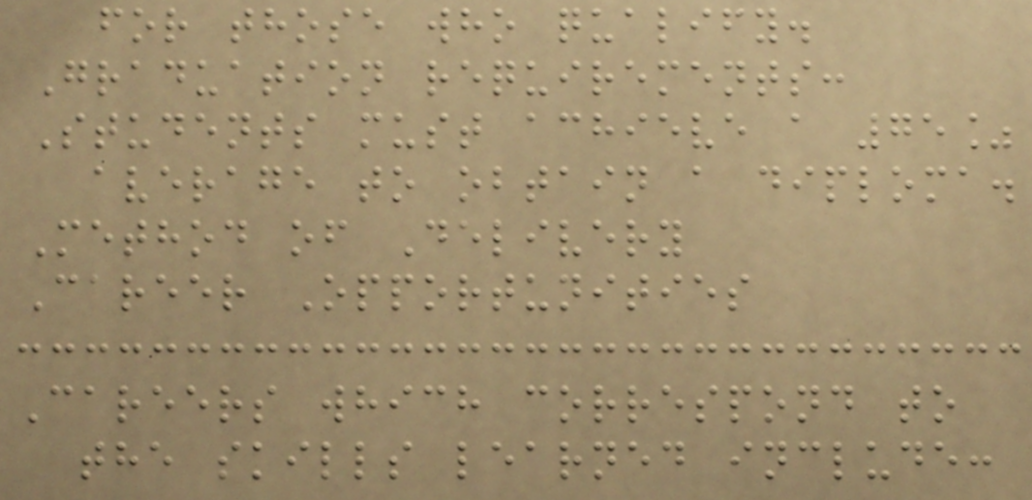for those who qualify.
Graduation requirements:
Students must achieve a 75%
average to obtain a diploma.
Method of Delivery
Career Opportunities
Careers which correspond to
the skills learned include:
